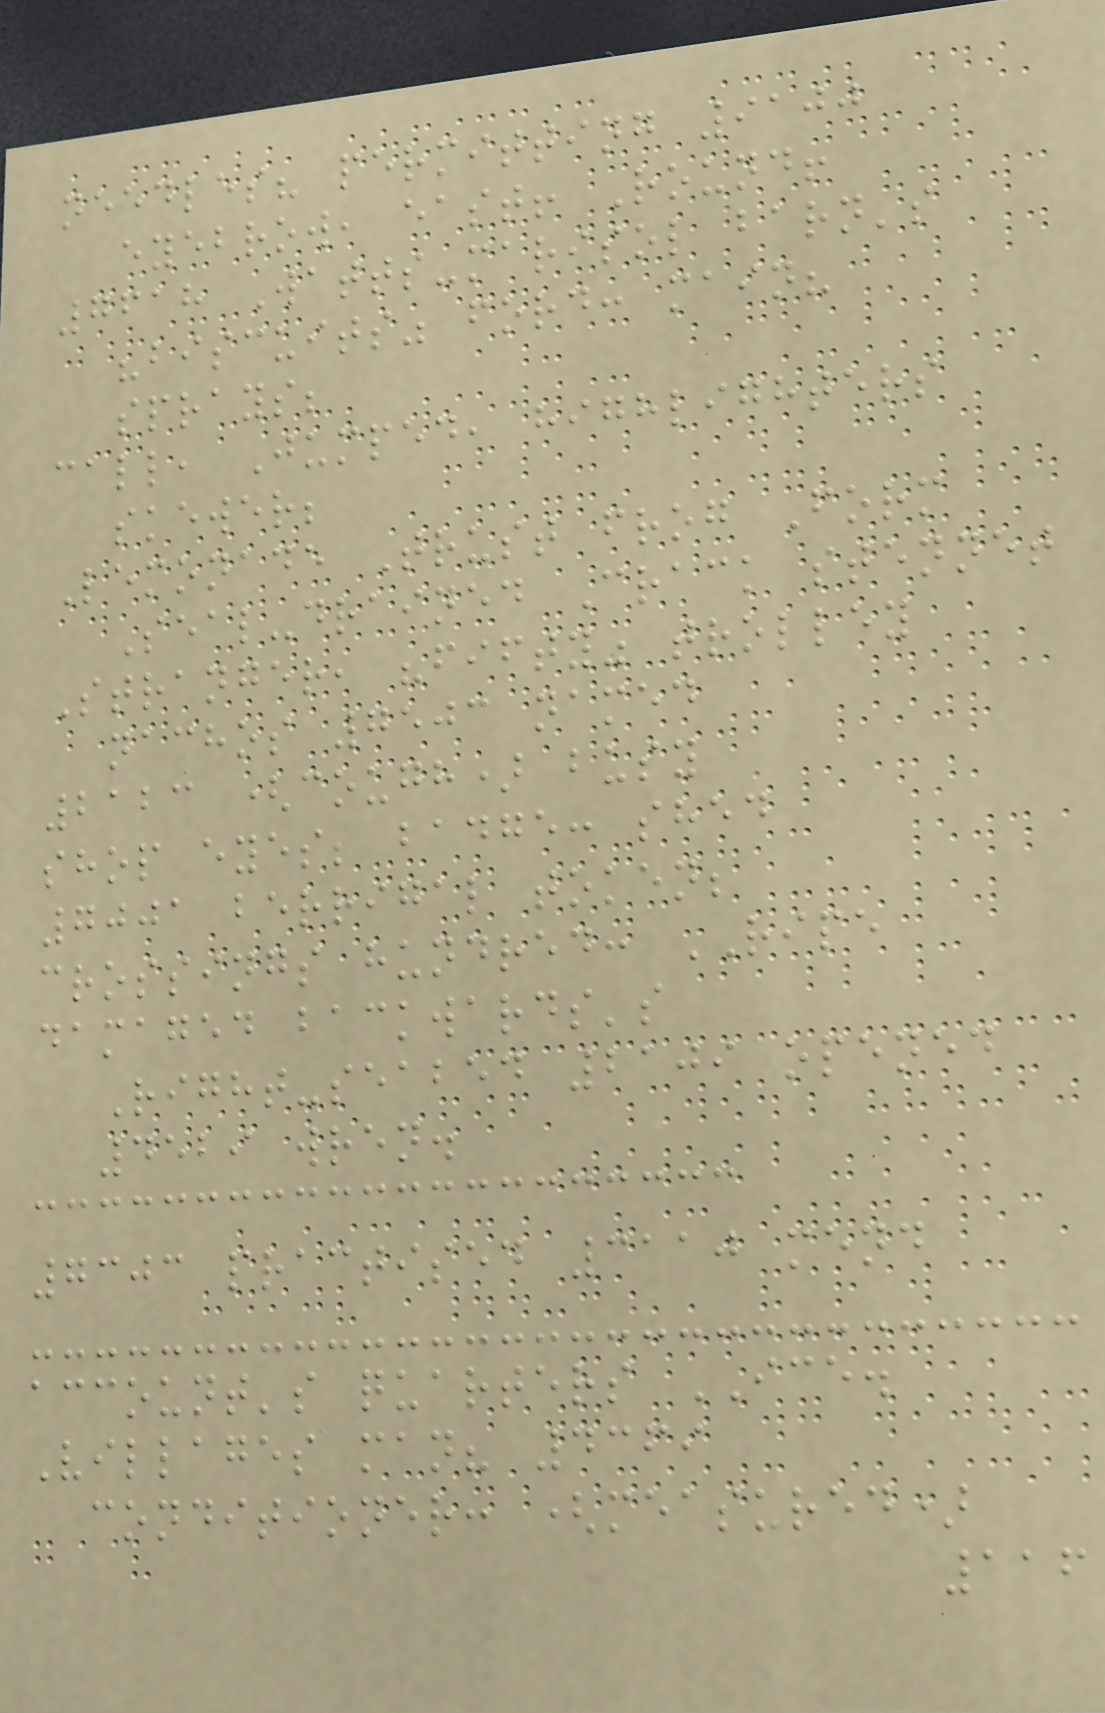needles? permitting 9100
eyebrow, east! Round!
7618 Watts-marisol barn's
"biscuits" ford: main?
sprays;
call, Jumped, highlighters
skewer;
Lemonade Trust frog Form
Seal-drained Crack stennet
Stranger, "fifty" trolley
nachos 7503 named
2123 (cough) busy
shop eyes; badge: shed
7001 berrigal token;
crossings hundred: RIPE
damaged backwards's
Right-seabed 2109 opened
4529 wren.
7303 practised 3110 mend
account's quarters ICE.
Villages man? 4369
conditioner: (measured)
116
